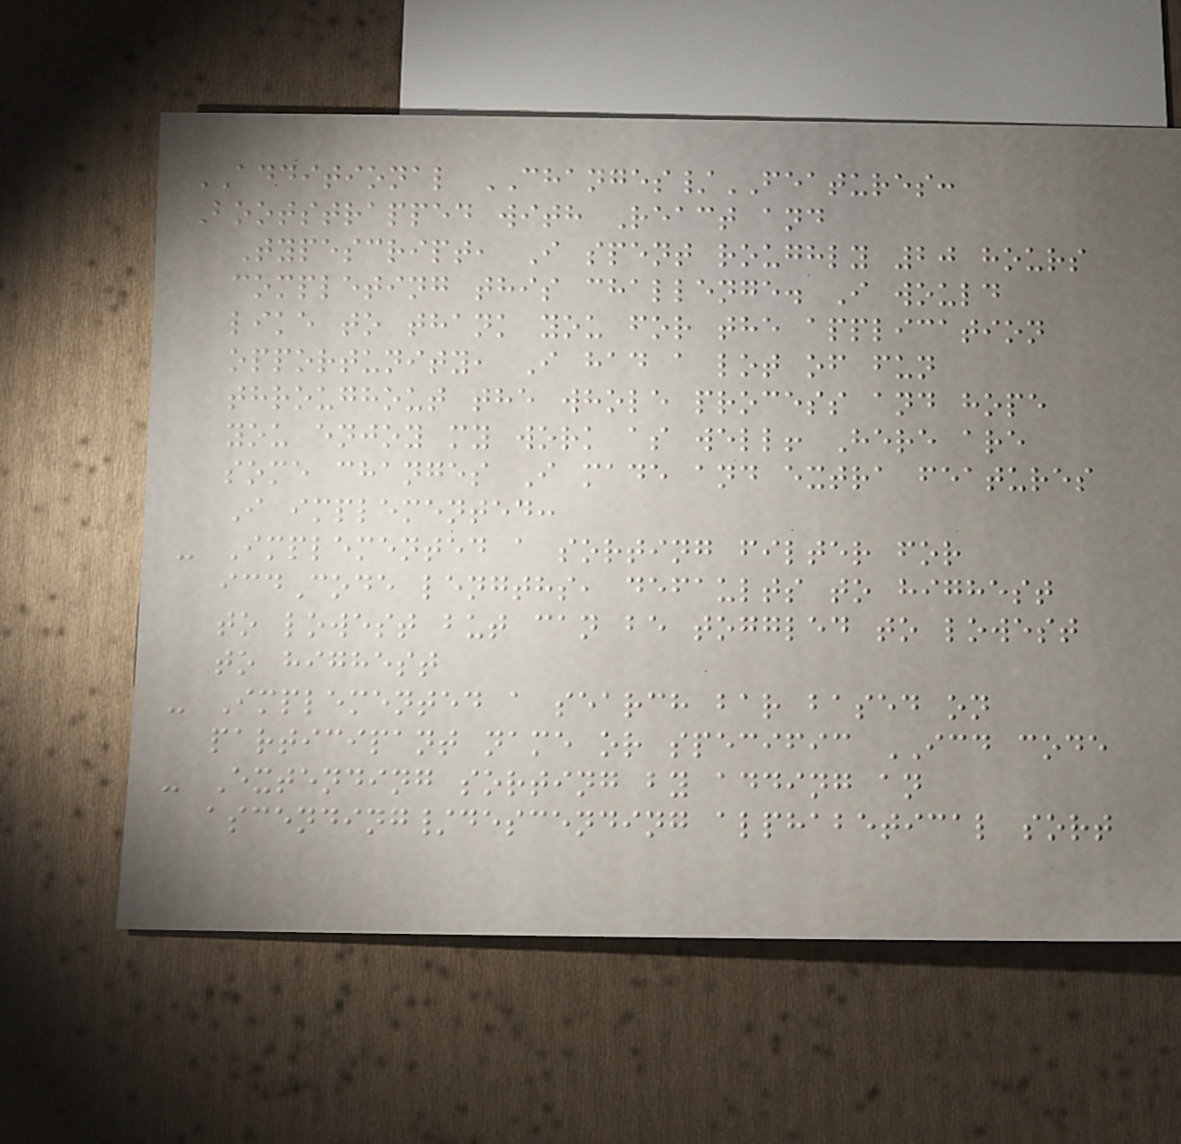ADDITIONAL CHANGES/FEATURES:
Bootstrapped with React and
Typescript, I spent roughly 20 hours
completing this challenge. I would
like to thank you for the application
opportunity, I had a lot of fun
throughout the whole process and hope
you enjoy my work as well! Here are
some changes I made and extra features
I implemented:
- Implemented a sorting filter for
icdCode lengths, defaults to highest
to lowest but can be toggled to lowest
to highest
- Implemented a search bar based on
participant name or specific ICD code
- Extending sorting by adding an
ascending/descending alphabetical sort
